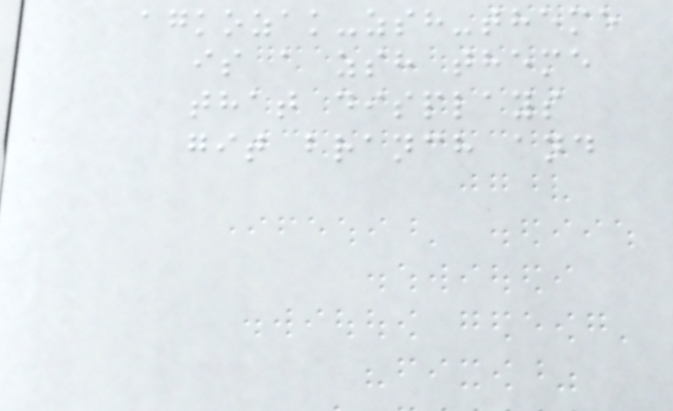agkozak-zsh-theme
is a zsh theme
that displays
git branch and
